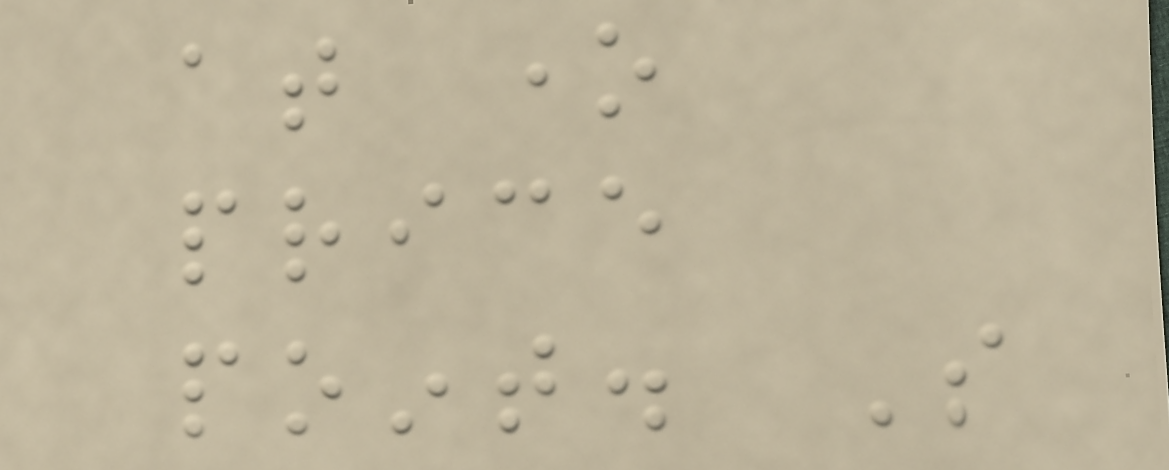at one
price
point. So
